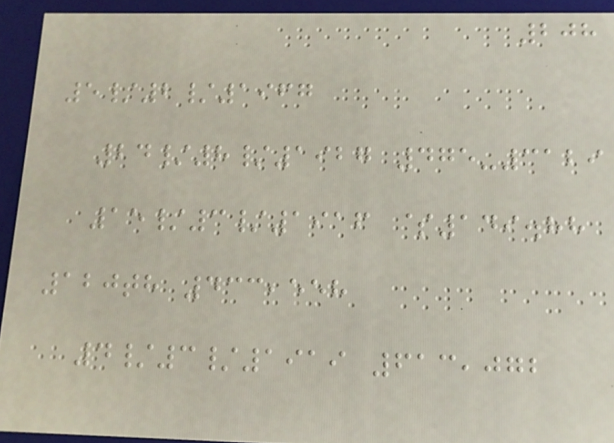208
5/2/1967
24/8/1927 475-3129
15/3/1916 $149.88
120th 433,558
4/3/1919 613,072
